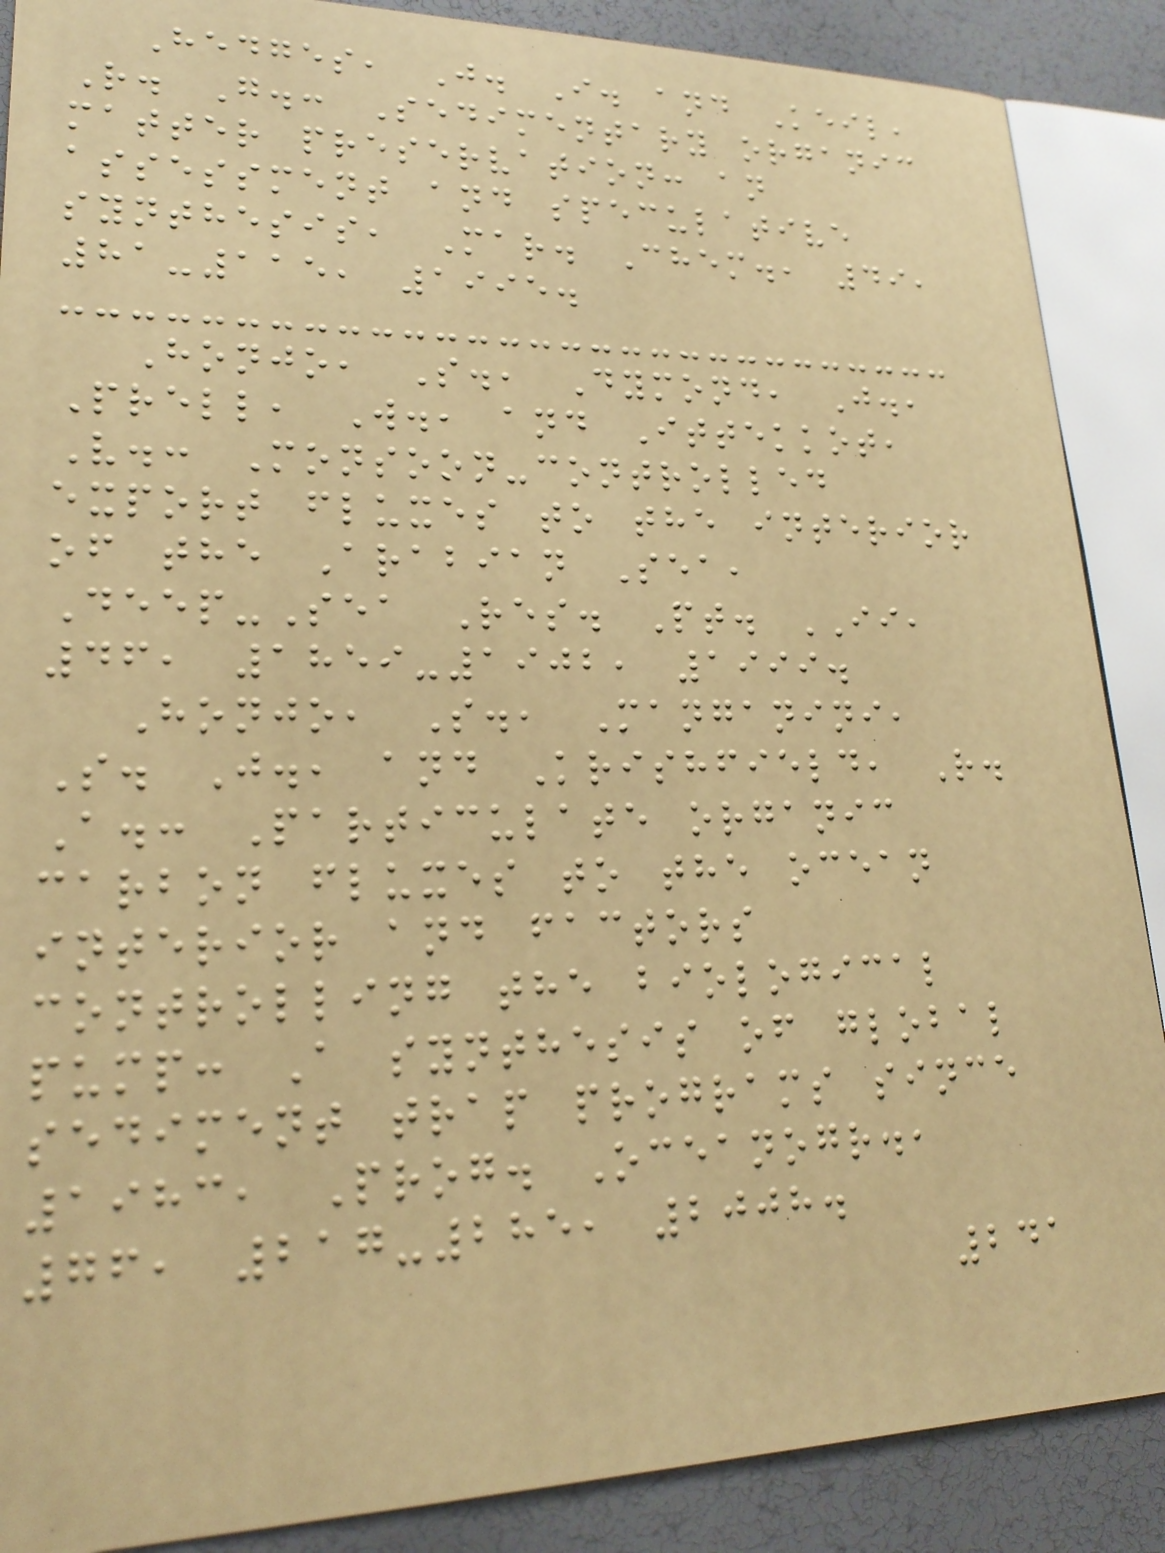Hedges, J. I. and Keil,
R. G.: Sedimentary organic
matter preservation: an
assessment and speculative
synthesis, Mar. Chem., 49,
81-115, 1995.
Honjo, S., Dymond, J.,
Prell, W., and Ittekkot,
V.: Monsoon-controlled
export fluxes to the interior
of the Arabian Sea,
Deep-Sea Res. Pt. II,
46, 1859-1902, 1999.
Honjo, S., Manganini,
S. J., and Krishfield, R.
A.: Particulate organic
carbon fluxes to the ocean
interior and factors
controlling the biological
pump: A synthesis of global
sediment trap programs since
1983, Prog. Oceanogr.,
76, 217-285, 2008.
241
